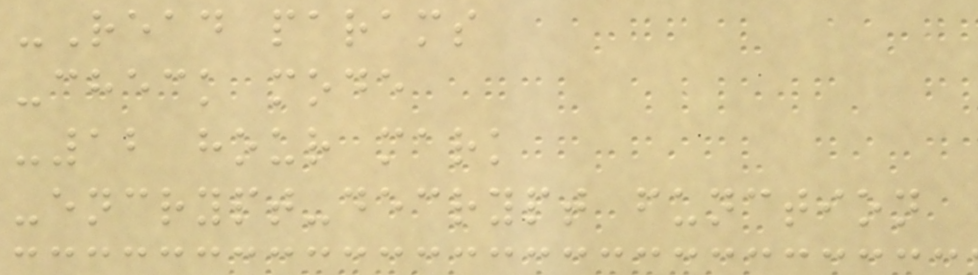-Read params
-check mode
-12 hour mark
-encrypt-decrypt function
